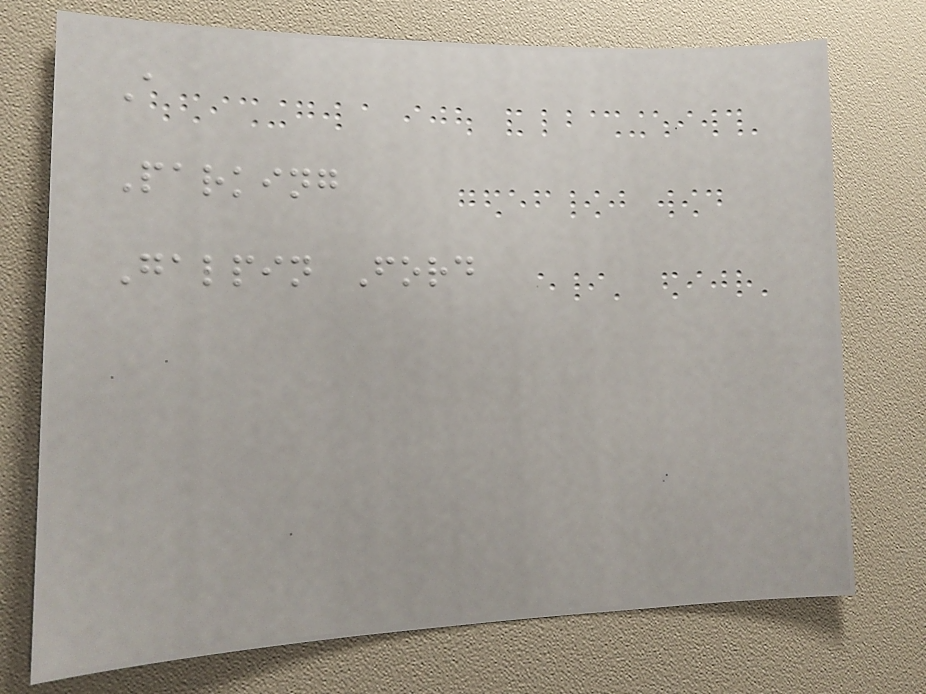A
Parking
Galpin Ford
